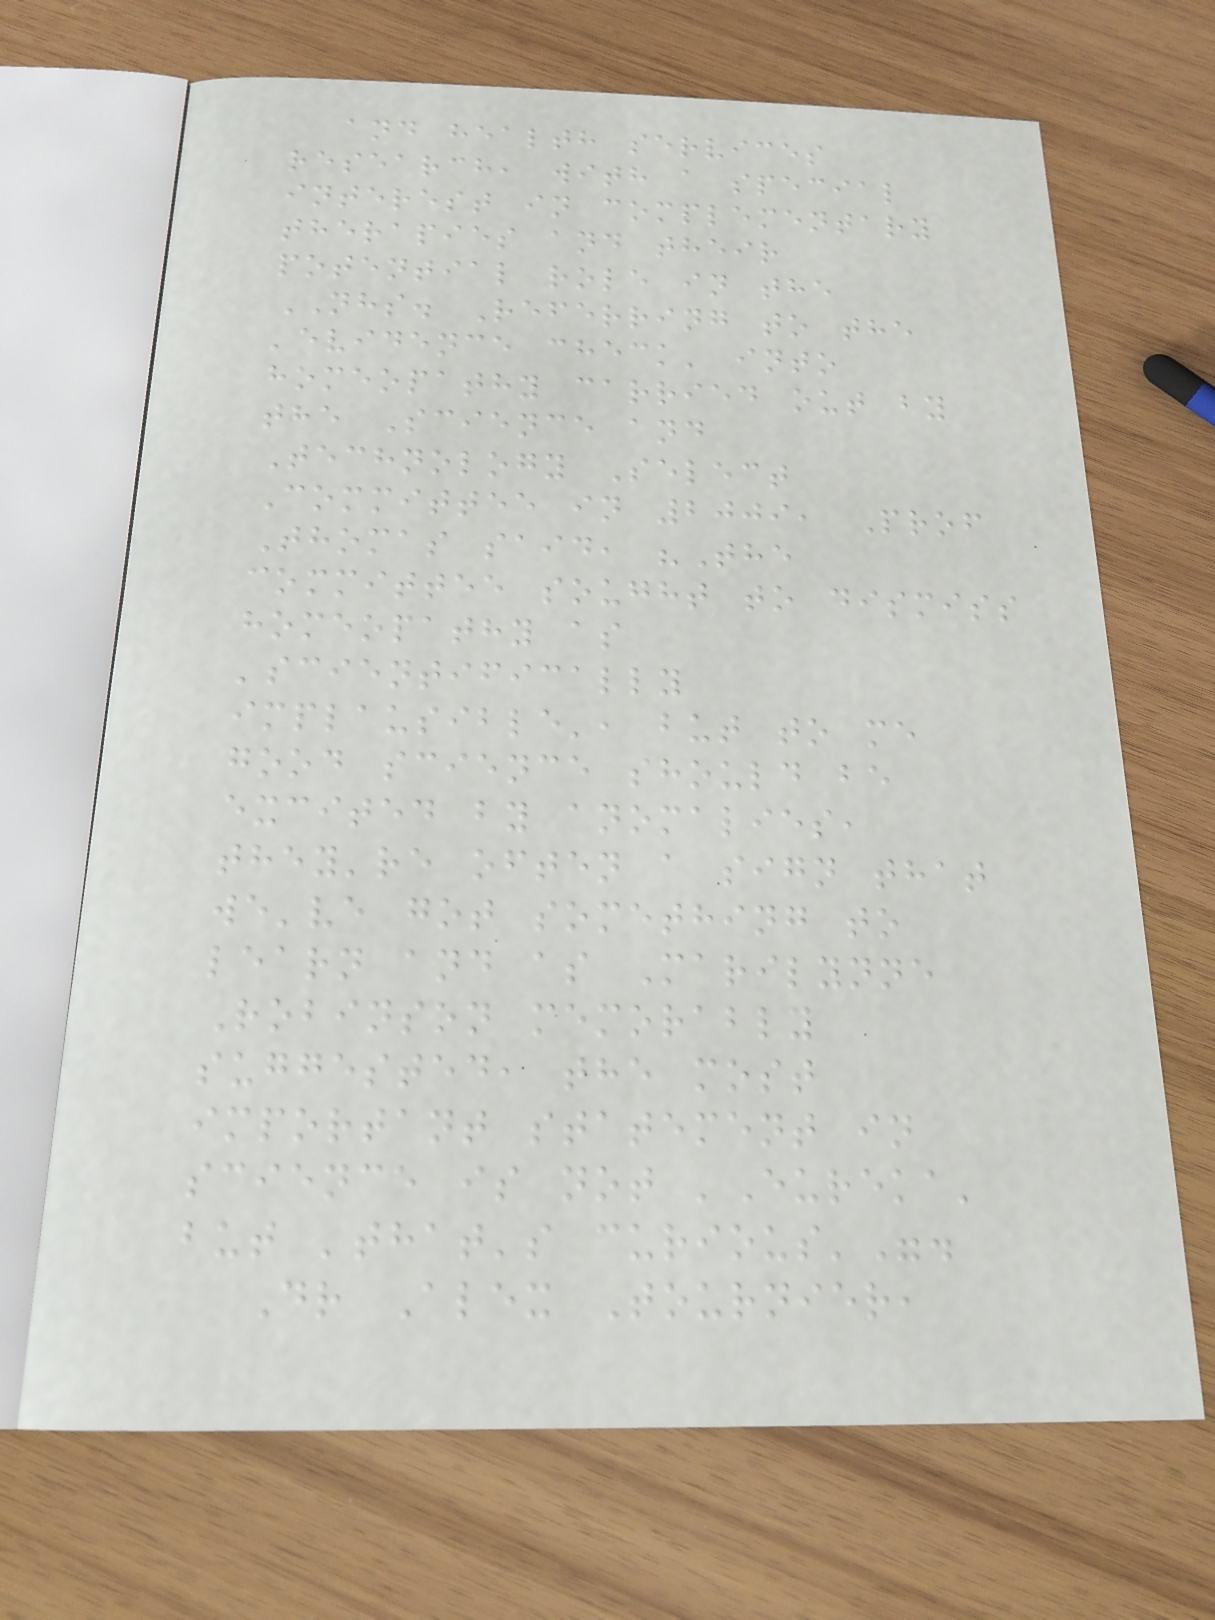and health services
research, with a special
interest in complementary
therapies and their
potential role in the
NHS. Referring to the
'evidence check' into
homeopathy carried out by
the Science and
Technology Select
Committee in 2009, Prof
Thomas said, "The
committee sought to dismiss
homeopathy as
'scientifically
implausible', but to me
good science should be
excited by anomalies,
they're often a sign that
we've got something to
learn and as Marilynne
Robinson memorably
suggested, the most
important statement in
science is not 'Eureka'
but 'that's curious'".
Dr Alex Tournier,
